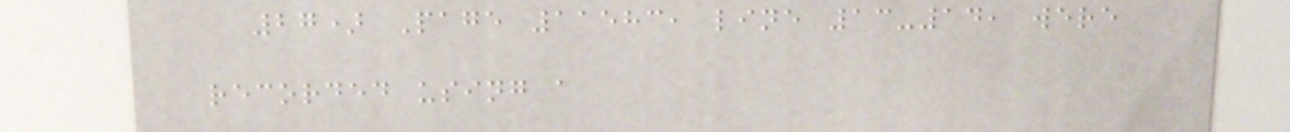27) Page 11583, line 13-14, were
recorded using a
